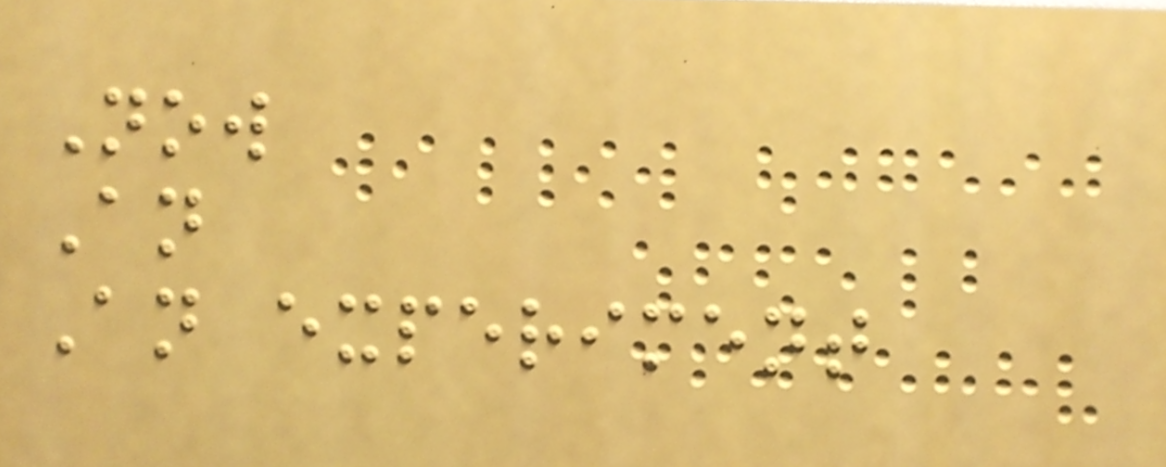Now
An
An experiment
